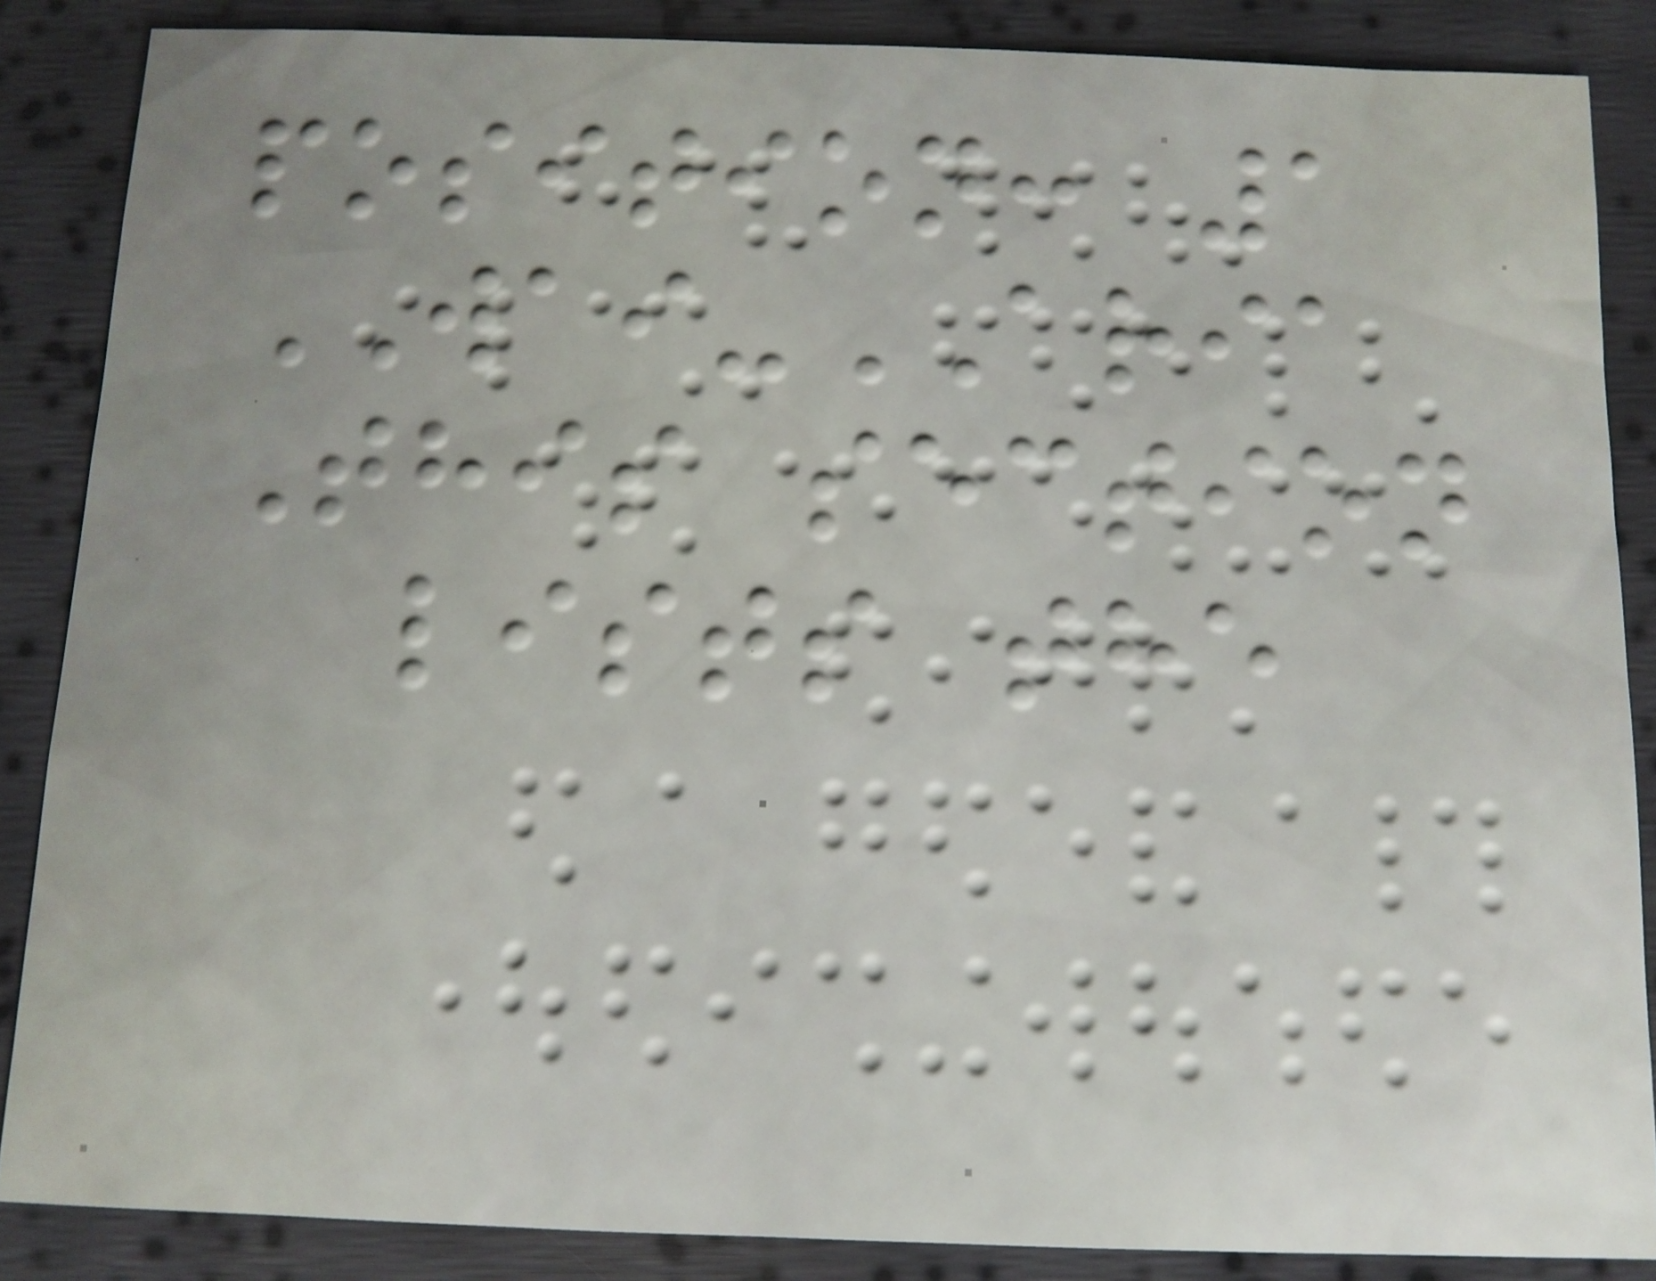position: 1
WAI-ARIA
This section
lists the
